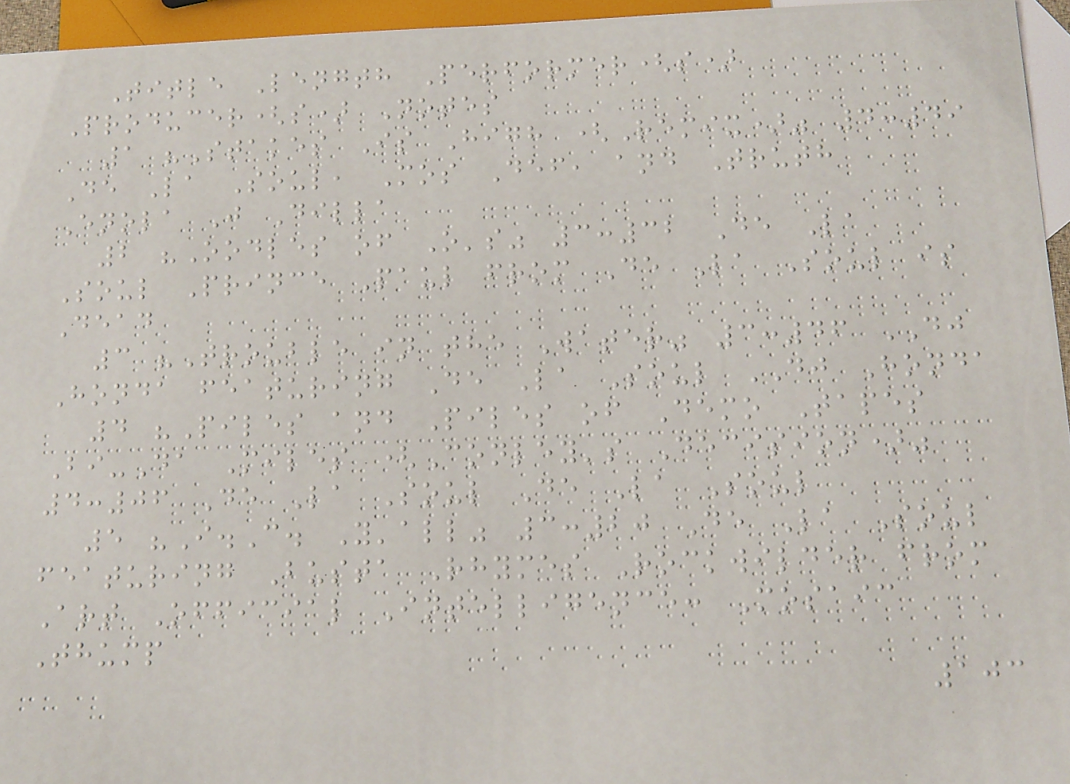Title Length Performer(s)
Producer(s) Notes
1 "Stakes Is High (Remix)" 4:49
De La Soul, Mos Def, and Truth
Enola J Dilla
2 "Oodles of O's" 3:32 De La
Soul Prince Paul from De La Soul is
Dead
3 "Trouble in the Water" 3:46 DJ
Honda featuring De La Soul DJ Honda
4 "Piles and Piles of Demo Tapes
Bi-Da Miles (Conley's Decision)"
4:06 De La Soul De La Soul
5 "I.C. Y'all" 3:20 De La Soul
featuring Busta Rhymes Rockwilder from
Art Official Intelligence: Mosaic
Thump
103
